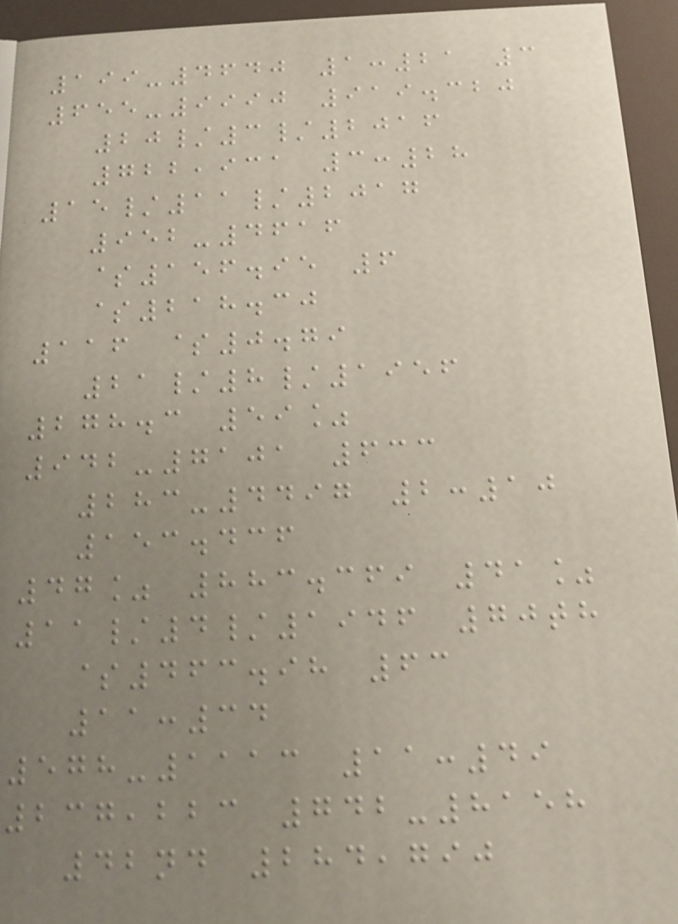199-4640 1:21 3
655-9990 919.320
20/3/2016
722,931 3:28
15/11/2017
952-4616
$156.95 6
$218.30
116 $0.79
21/8/1956
278.3 59%
942-7101 633
283-4497 2:10
153.436
47% 883.369 41%
11/4/1946 70th
$463.98 63
11:34
578-1113 11:49
237,223 742-8158
42nd 284,790
